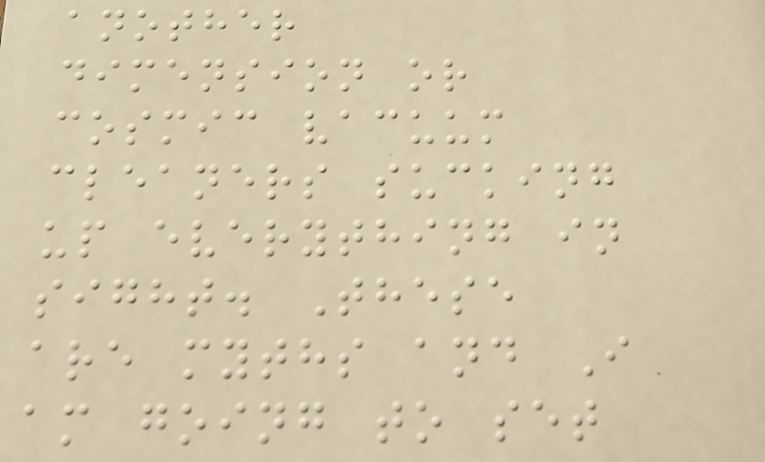another
dimension or
cosmic vacuum
cleaners sucking
up everything in
sight. These
are myths and I
am going to set
